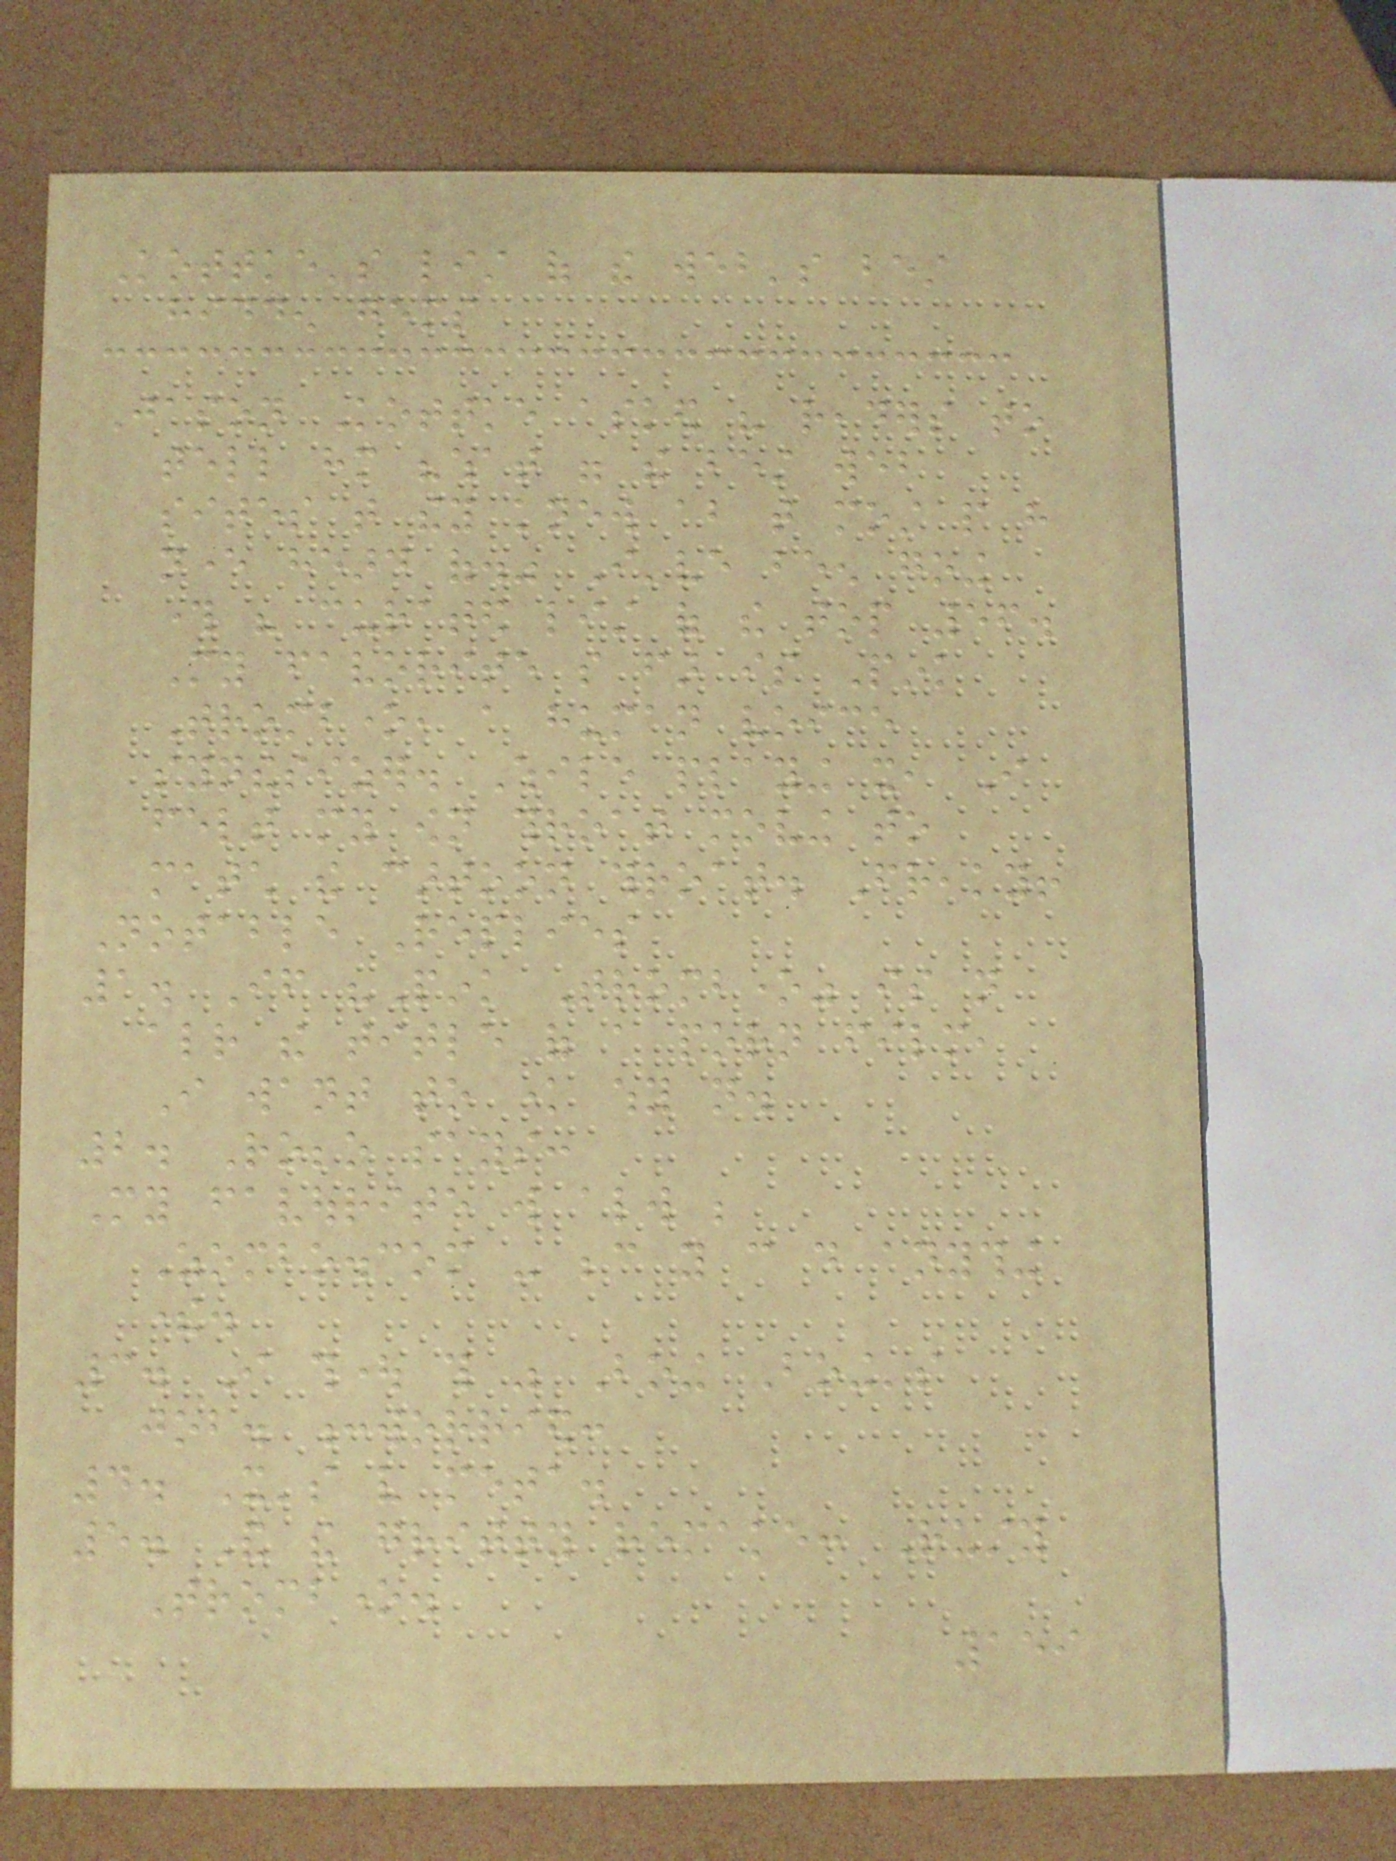Kottke's list of the web's best
hidden gems
Jason Kottke asked his readers to
tell him "what were the best web
sites that they knew about that most people have
never heard of." I've been going
through his curated list of the top 56.
My favorite so far is Pink
Trombone, a human voice
synthesizer. While playing it, I
felt my own throat moving to
match the cartoon throat. Freaky!
Notable Replies
1. If "Pink Trombone" is not
already the title of a porn film,
I want to know why not.
2. Robbo says:
My favourite will always be
Zombo.com - because you can do anything
there.
3. I thought this was Boing Boing's
job. :worried:
4. It's very meta.
5. And the gritty remake: Rusty
Trombone.
159
